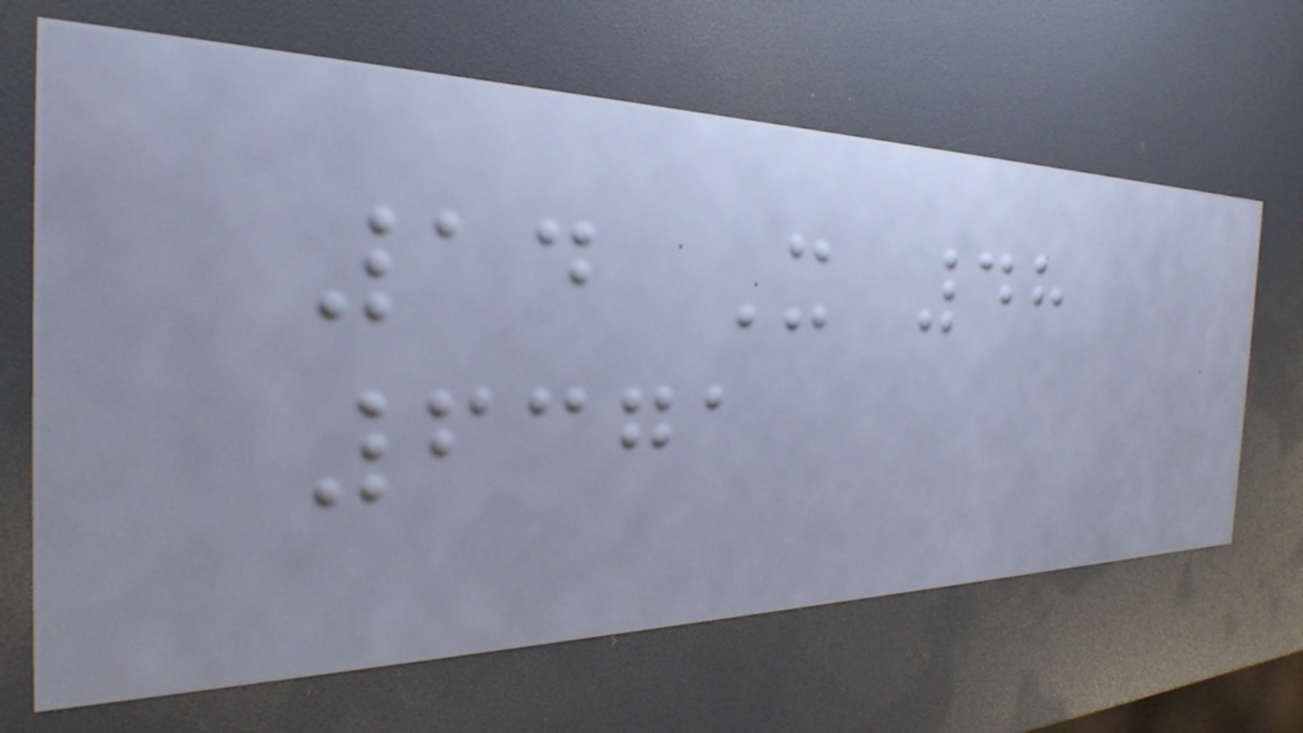14 X 48
6371
